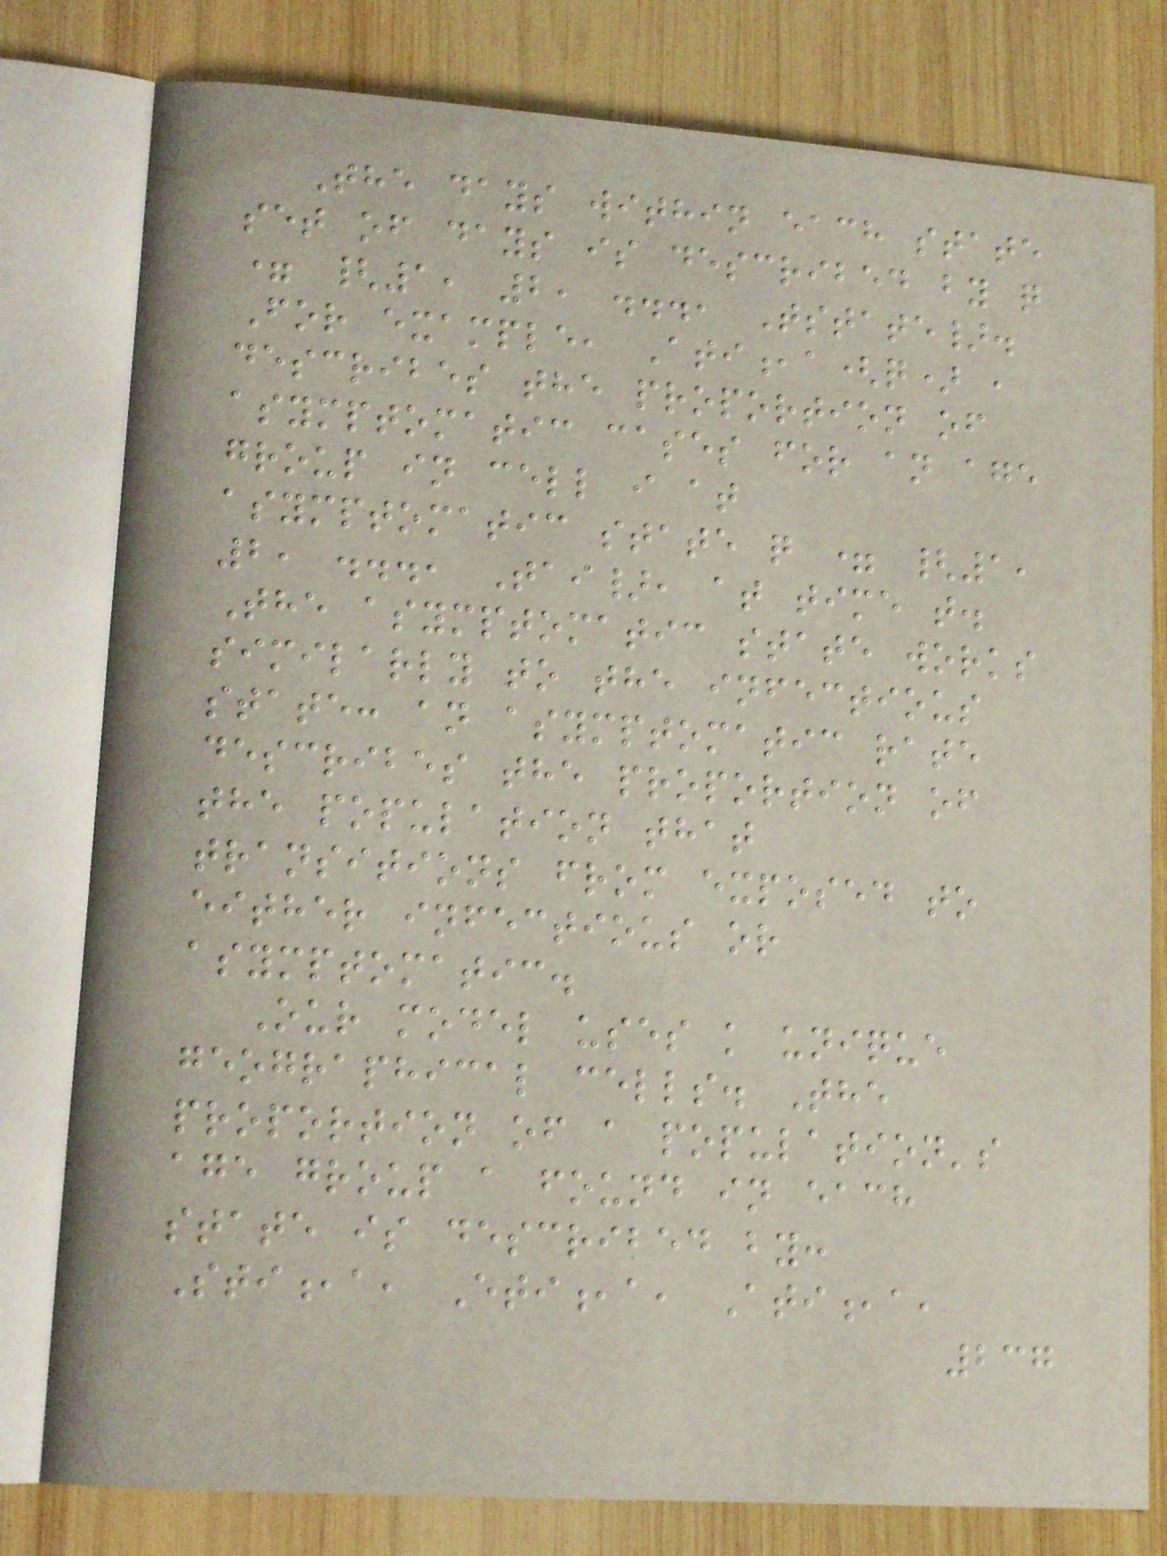The days within each state
set of days is described by q
= {1, 2, ..., Tstate}.
For example, Ati,a(q) ,
describes the proportion of
asymptomatic cases for an age
group in cell i at
asymptomatic state q = {1,
2, ..., Tai}, at time t.
The asymptomatic state works
similarly to the infectious
state: an asymptomatic rate
describes the proportion of
the population that
transitions from exposed to
either infectious or
asymptomatic.
Our model uses k unique
geographical cells. The
proportion of a population's
age group a found in each
state is described by:
Sti,a, Eti,a, Ati,a,
237
